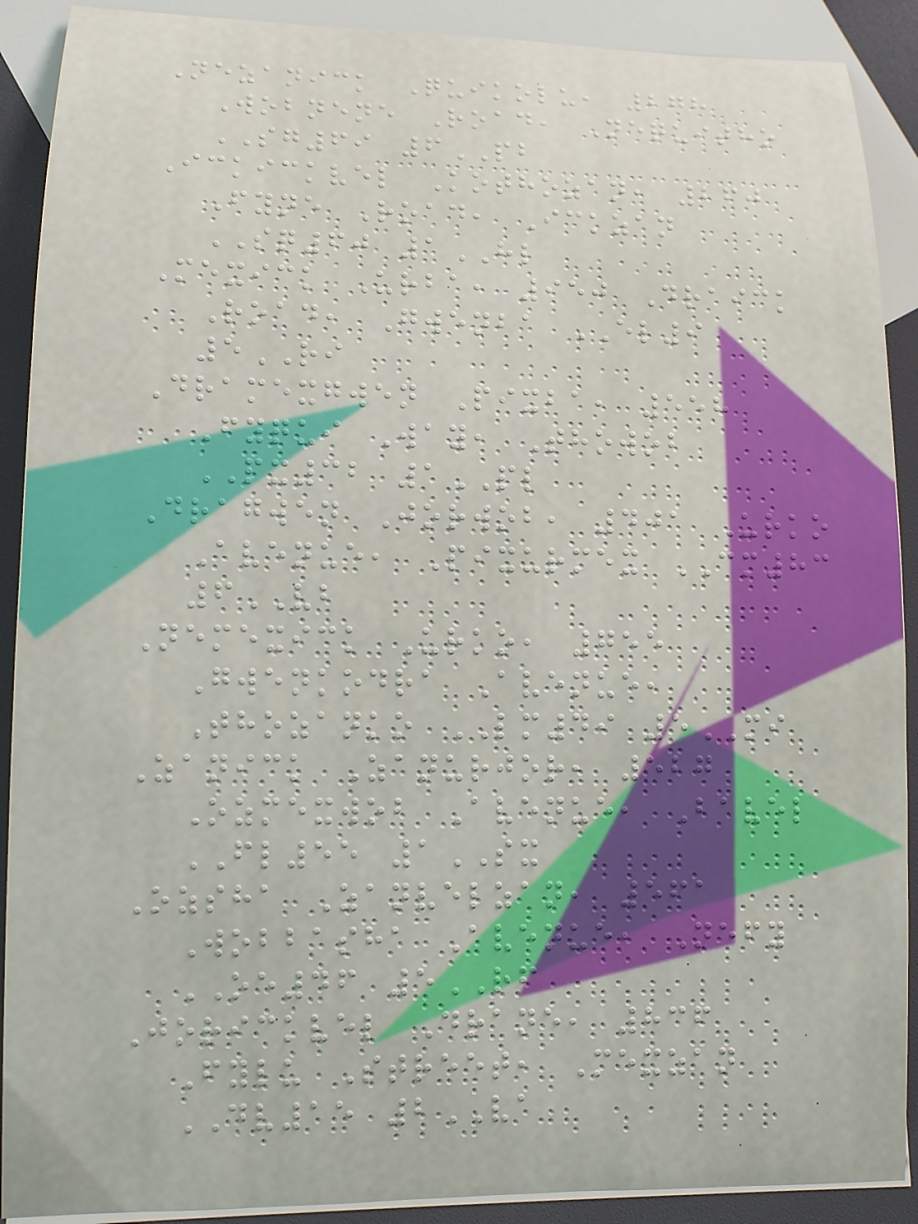Nezanick Quikolu, 278
Wobnene Road, Nequitho
SG69 6PB
Ickickvel Kothozan, 260
Fyne Road, Ickzan
SQ60 1HL
Mexick Urba, 950 Draick
Road, Gwenba EL9
5RI
Dramexgwen Pixba, 558
Fyqui Way, Thowob
PX32 1PL
Dragwen Jorwob, 401 Urko
Avenue, Pixurmex CM83
6VB
Nemexick Urko, 755
Gwenkodra Avenue,
Thozanko LM49 5MI
Zanick Zanurjor, 527
Ozmexwob Avenue, Bavel
FL55 1SX
Ozsha Zanvelzan, 561
Wobbasha Avenue, Nefy
OE46 5RF
Jorickvel Drane, 836
Fylu Street, Mexzan
DV15 2VA
